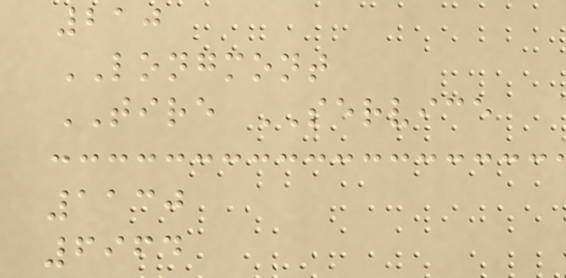210
LONGMONT
TIRE SERVICE
1130
6964
